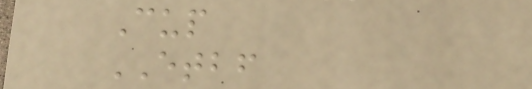Cup
ETBF
